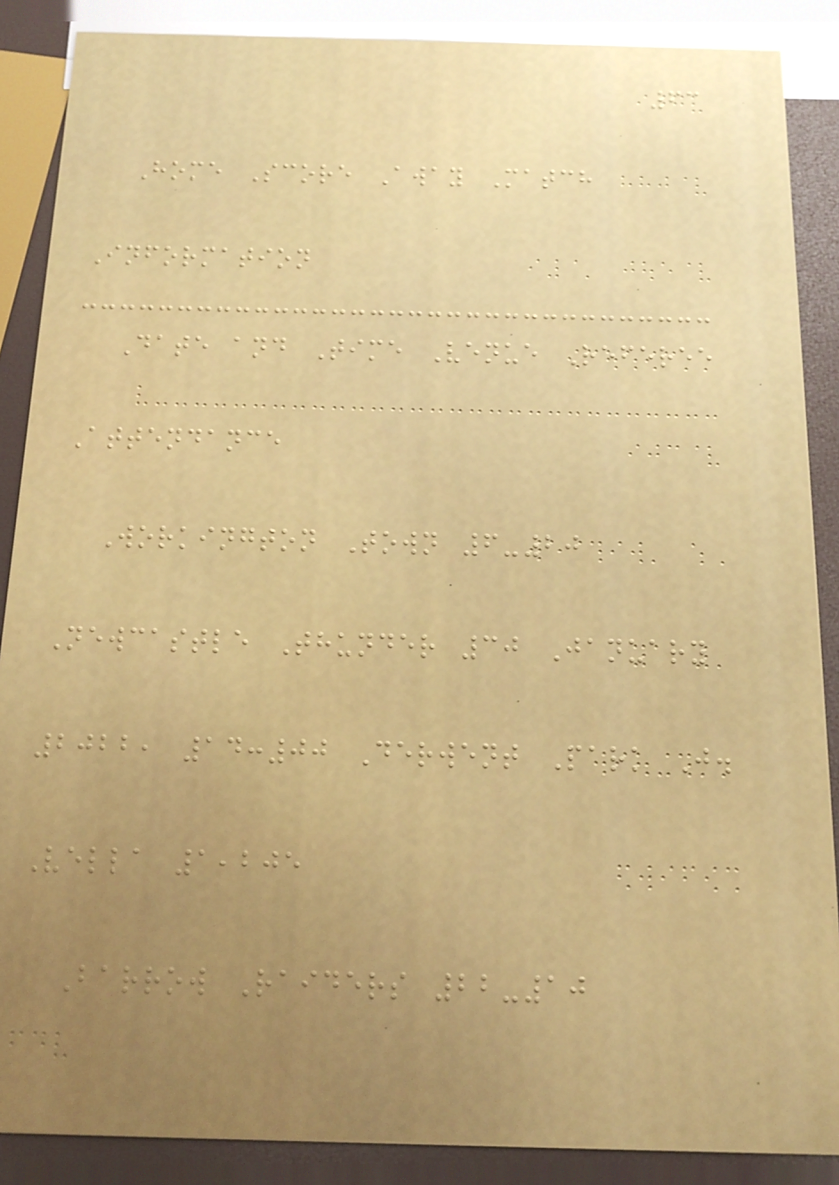63
Home Score Away Match
Information
Date and Time Venue Referee
Attendance
Workington Town 6-20
Newcastle Thunder 30 January
2022, 14:00 Derwent Park J.
Vella 1,205
Barrow Raiders 22-10
